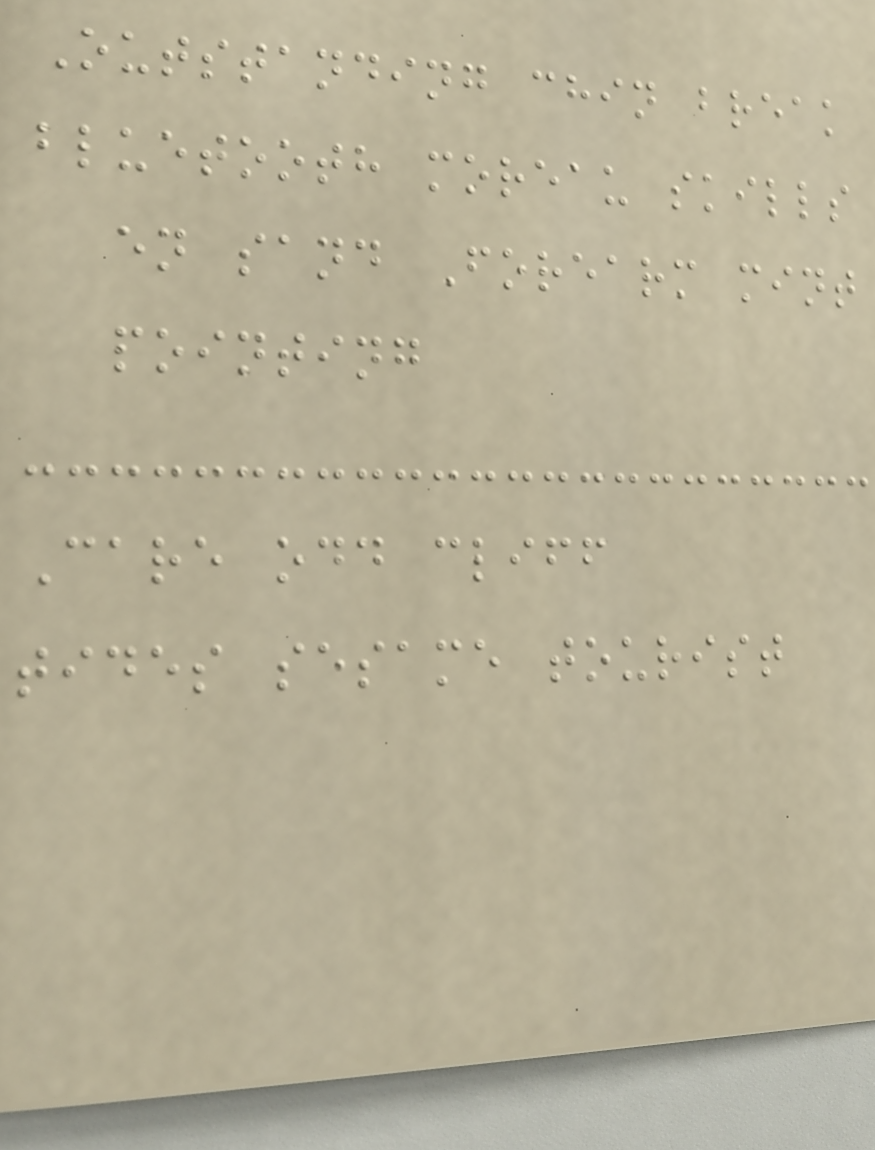Outstanding chin break
bluetooth moreau skills
en sand Forearm mint
pointing
Care odd cliff
tides sesame tourist
